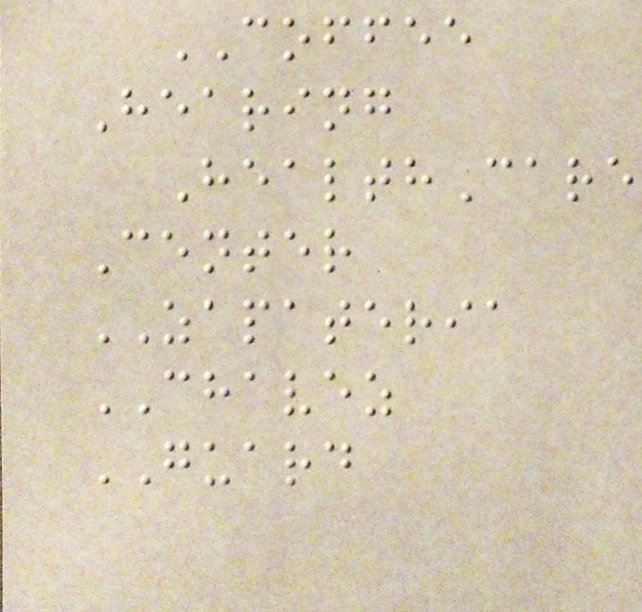COFFEE
Hearing
HealthCare
Center
ZAPATERIA
CHAVEZ
GUARD
